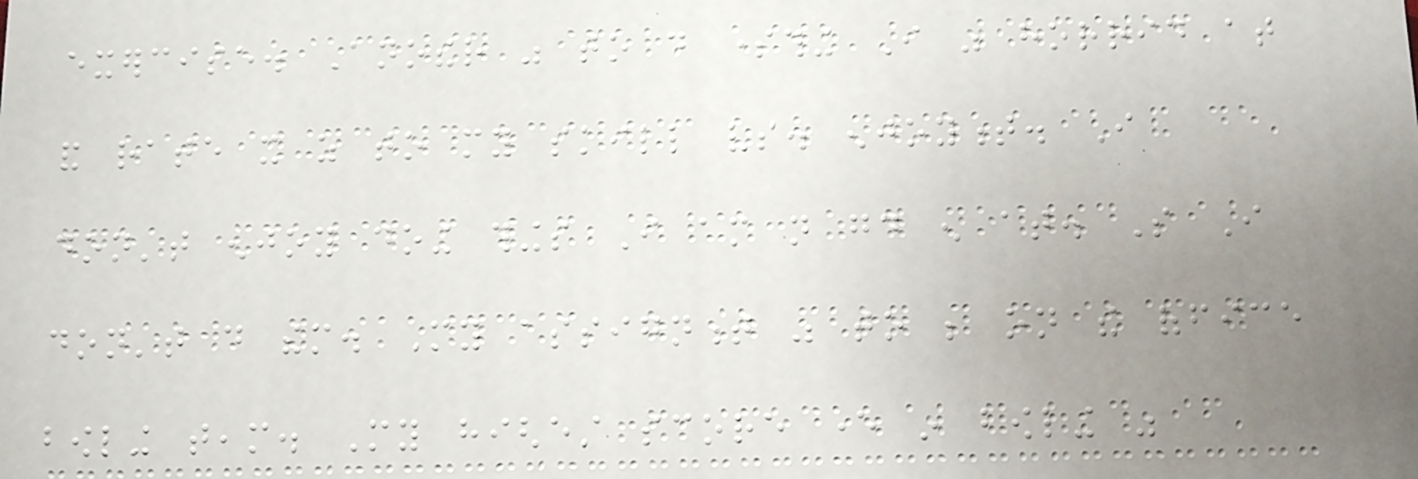exercise. Another was to do something I was horrid at
and rate it as to my skill vs. enjoyment. I
don't enjoy doing things I am not good enough at. So I
don't do them. My assignment was to be on the office
bowling team. My highest score ever in bowling was
